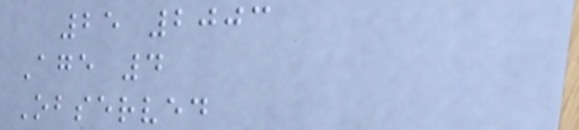25 2003
Age 4
Observed
